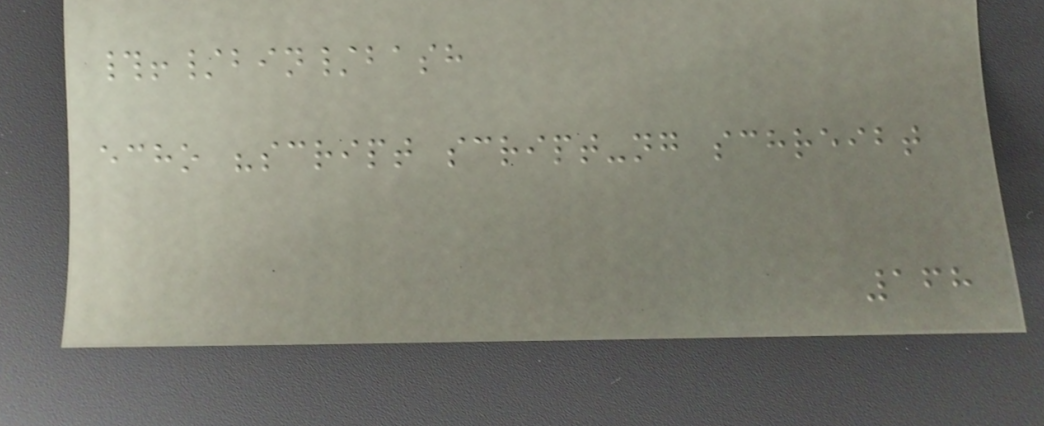#!/bin/bash
echo "script script-ng schreibt
168
